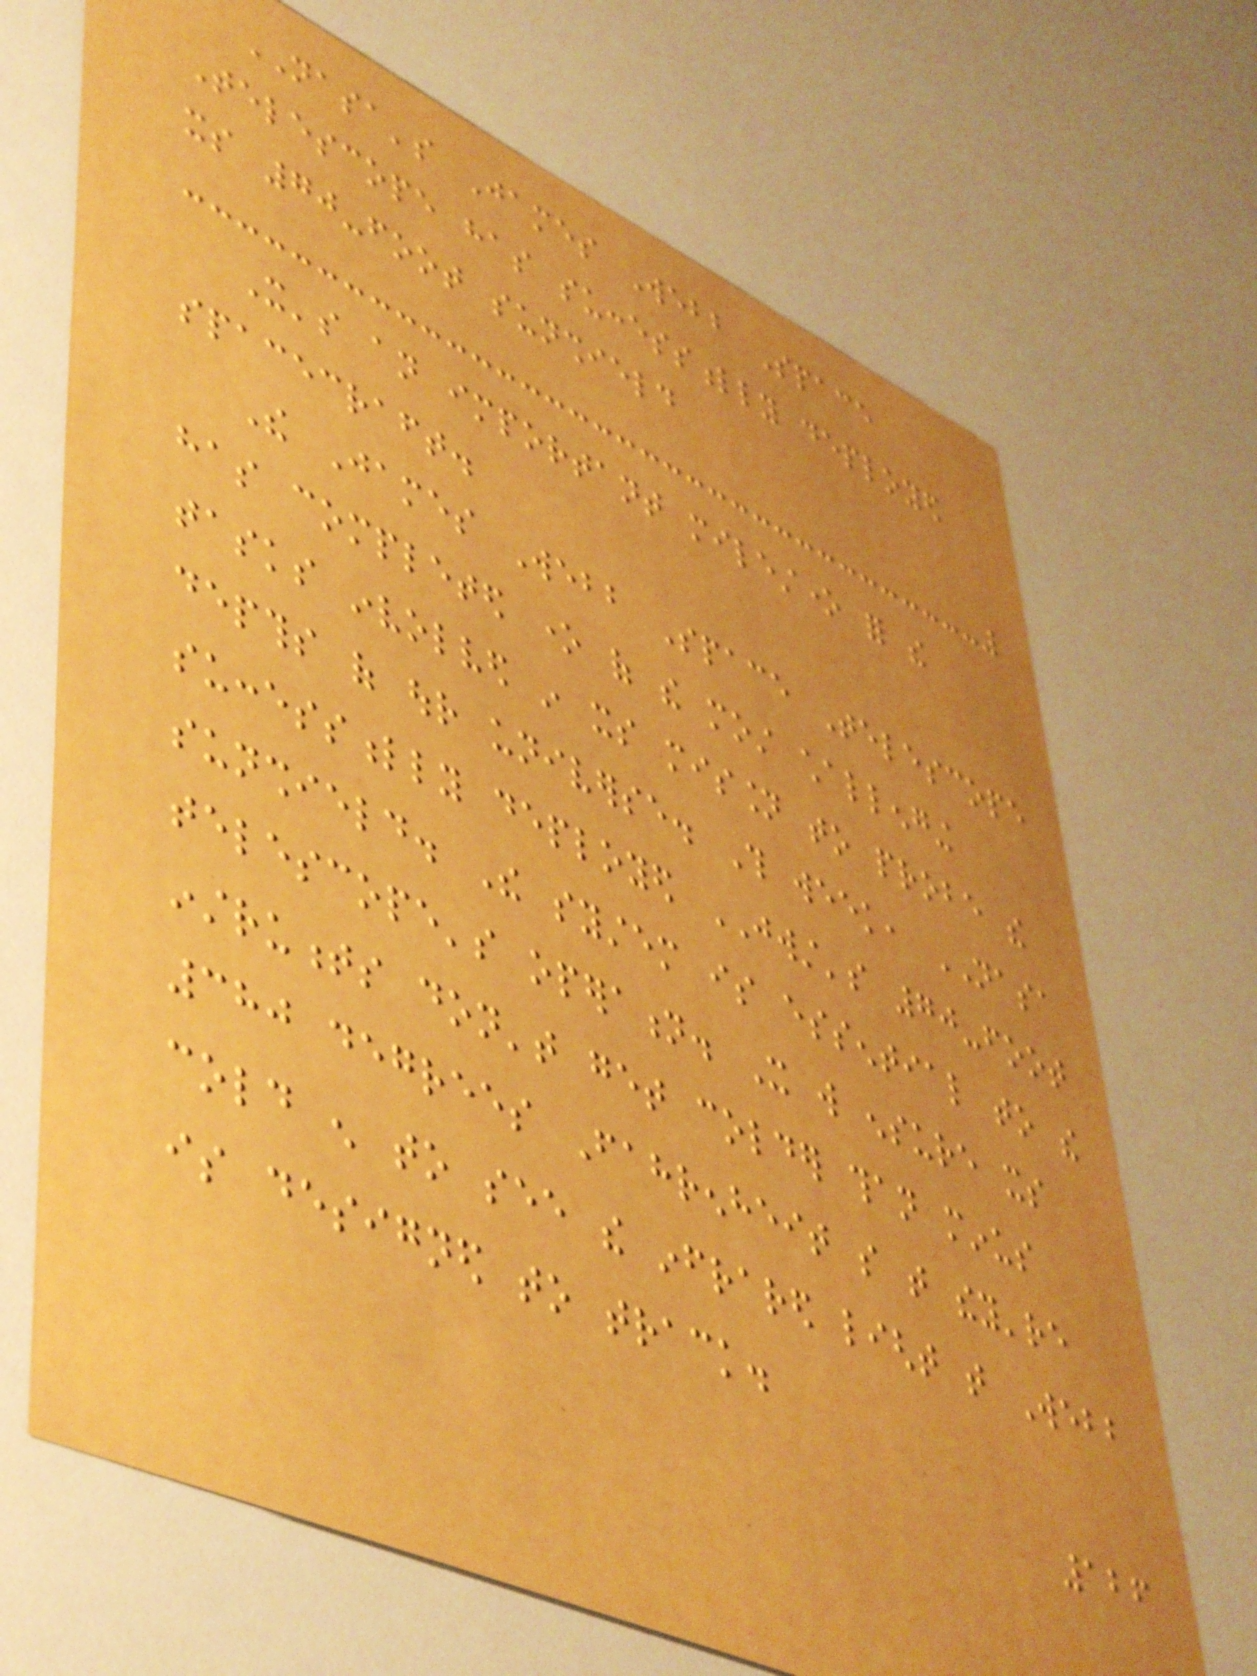NASA's James Webb Space
Telescope has successfully deployed
its 70-foot sunshield
It's an important milestone for the
spacecraft.
The James Webb Space Telescope
has completed one of the most challenging
tasks involved in its mission to probe the
depths of our universe. This week, NASA
successfully deployed JWST's 70-foot
sunshield. The system is essential to the
telescope's operation. It will ensure its
instruments don't get colder than minus
380 degrees Fahrenheit so that they're
cold enough to see the infrared light that Webb
is designed to track.
126
